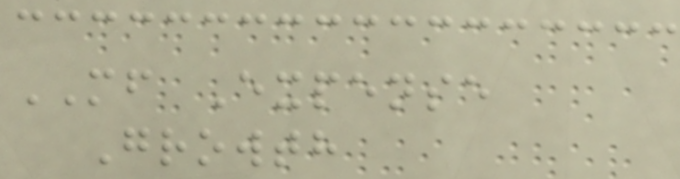MF Expense
Growth
